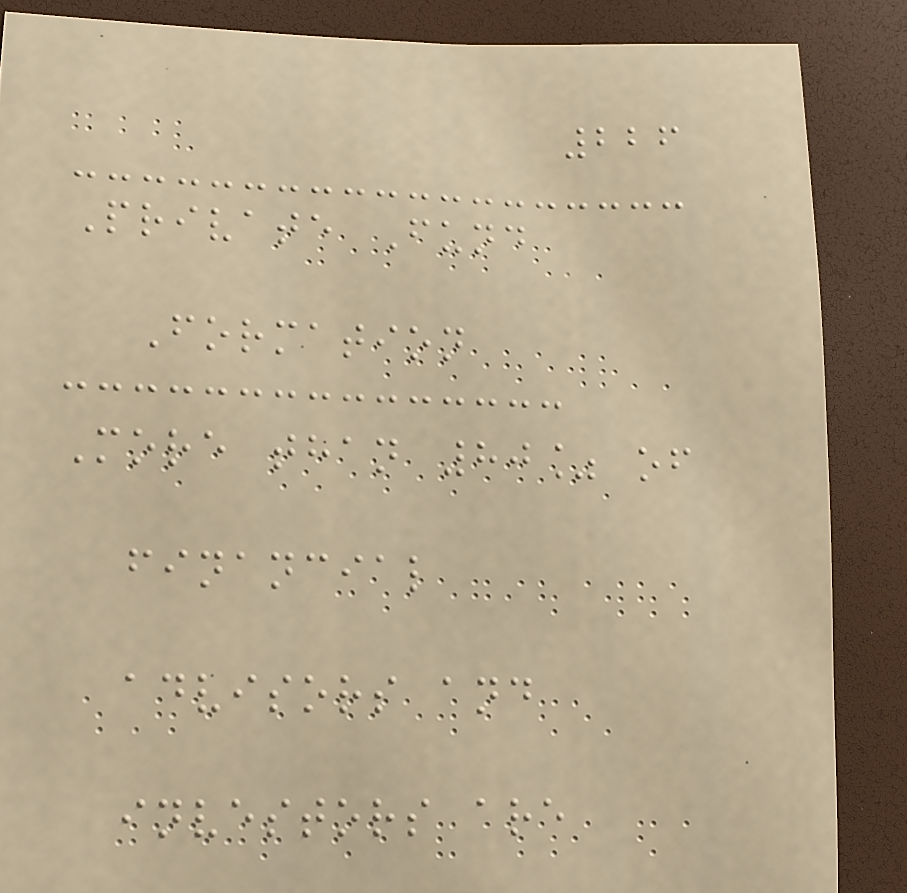226
Private Fund
Formation
More than 80% of
financial
advisors and
investors are
